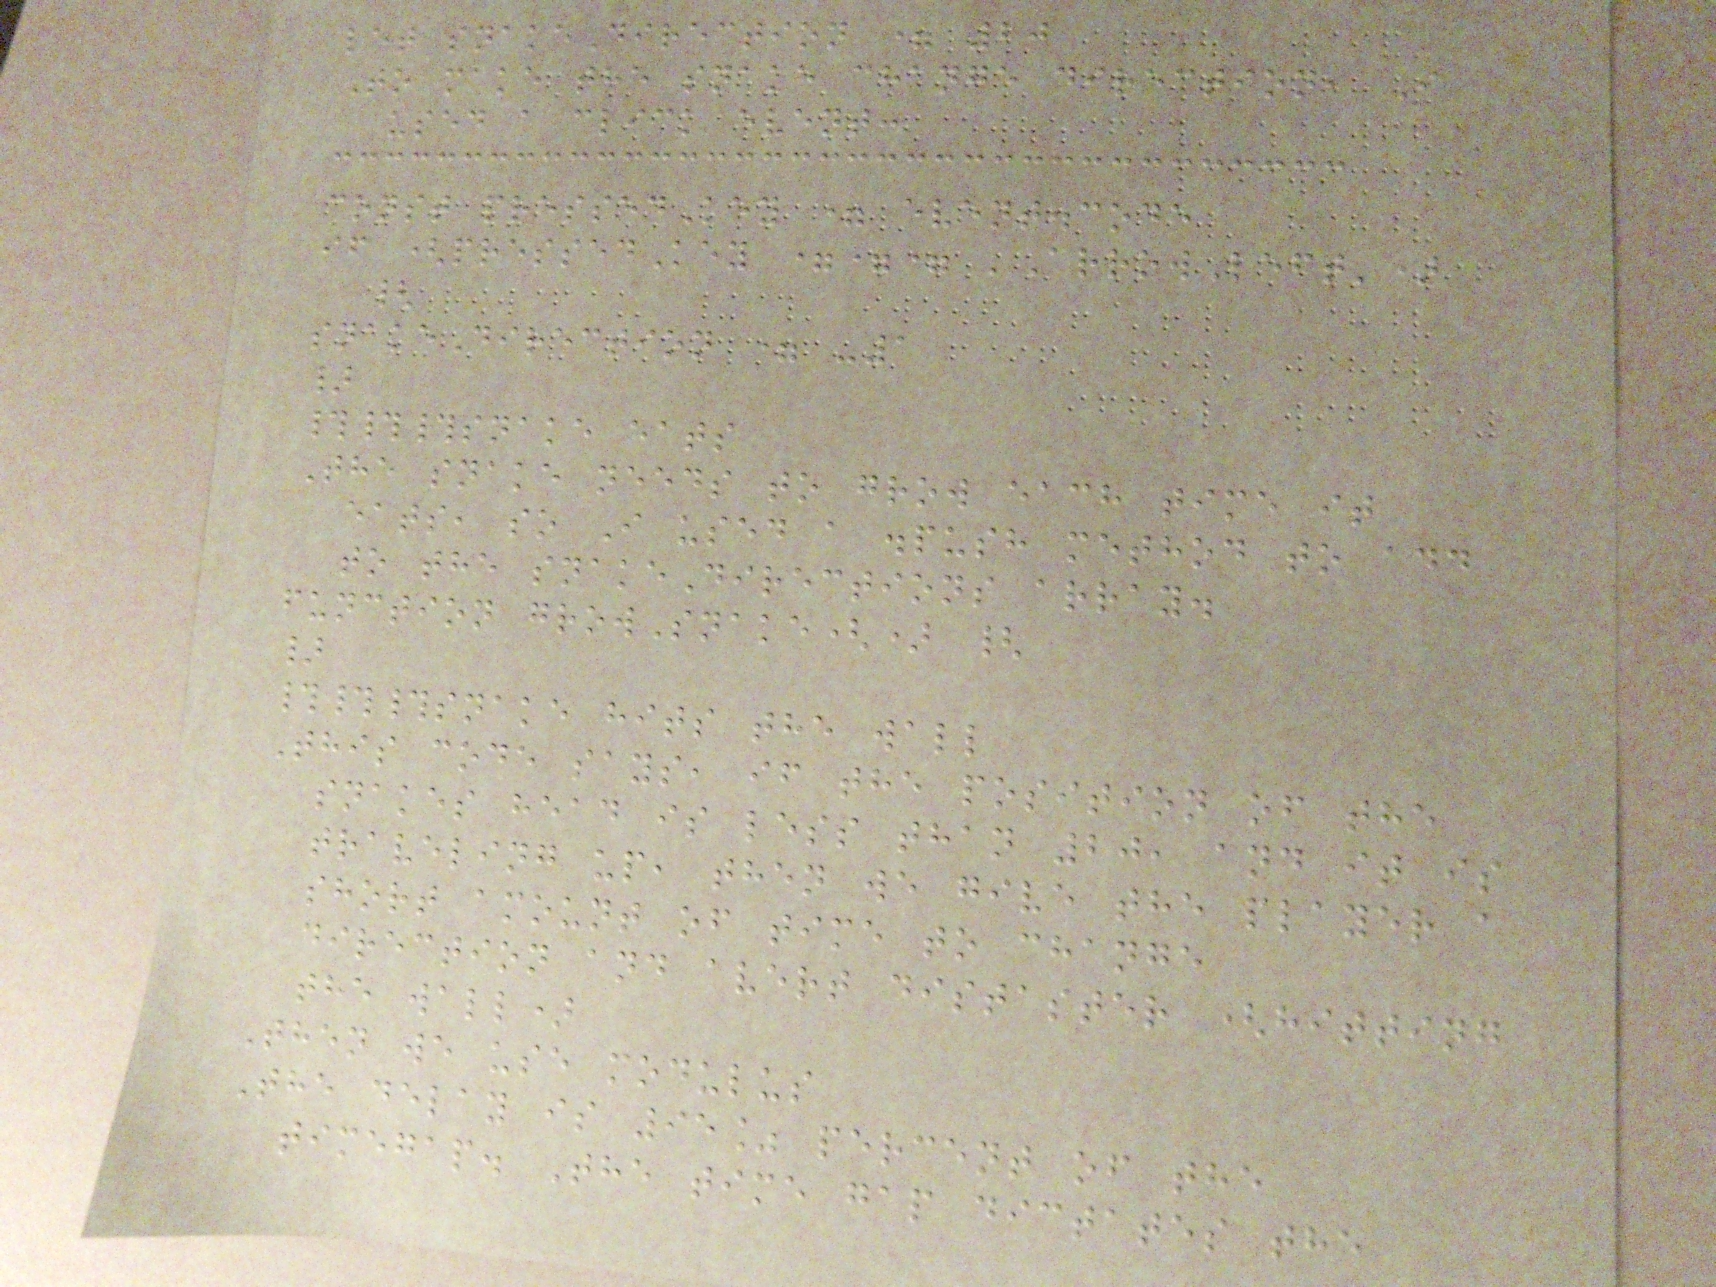let snakeDirection = 20
To make the snake change direction, I
used a click event:
const pressedKey = event.code
if (pressedKey === 'ArrowLeft')
{
snakeDirection = -1
}
###snake eats
The snake needs to grow each time it
eats, so I used a .push method to add
to the snakeDirections array.
function growSnake() {
}
###snake hits the wall
This code says, if the position of the
snakes head is less than 20, and it is
traveling up, then we give the player a
short amount of time to change
direction and avert distaster (hitting
the wall)
Then we use modulus
The delay is 95% percent of the
timegap. The time gap dictates the
